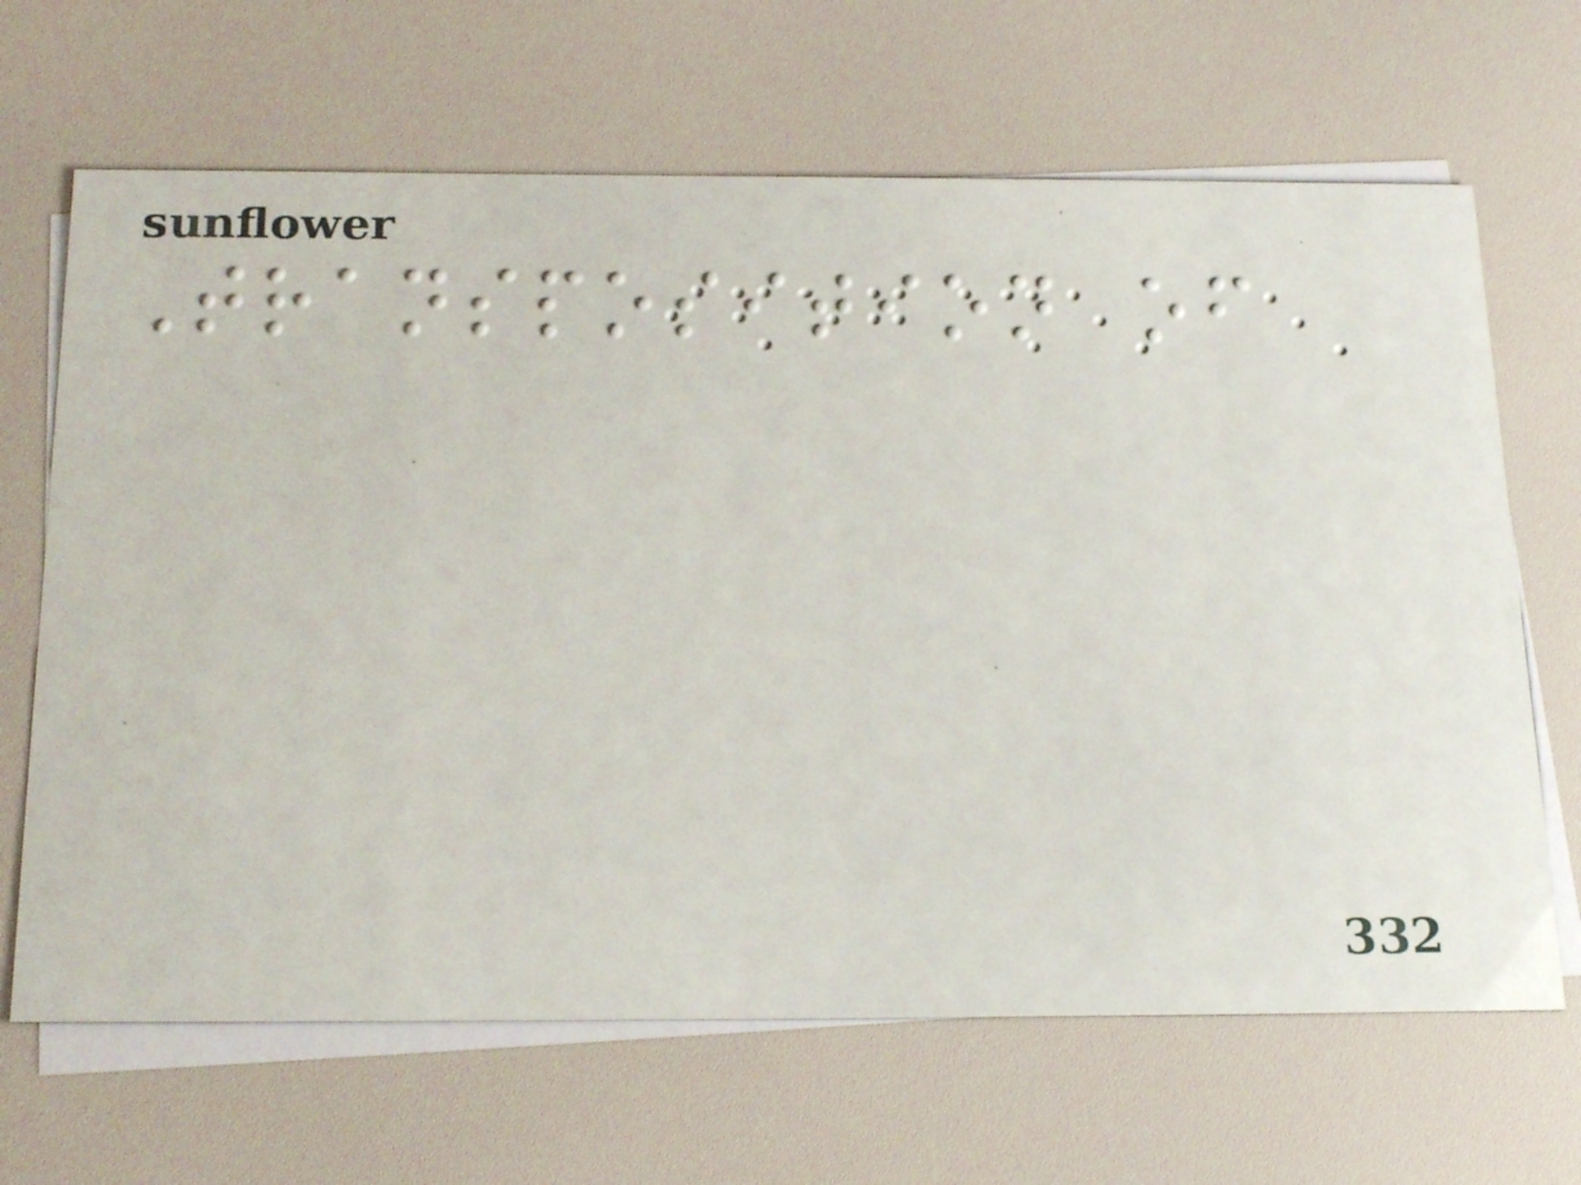Transposition of
